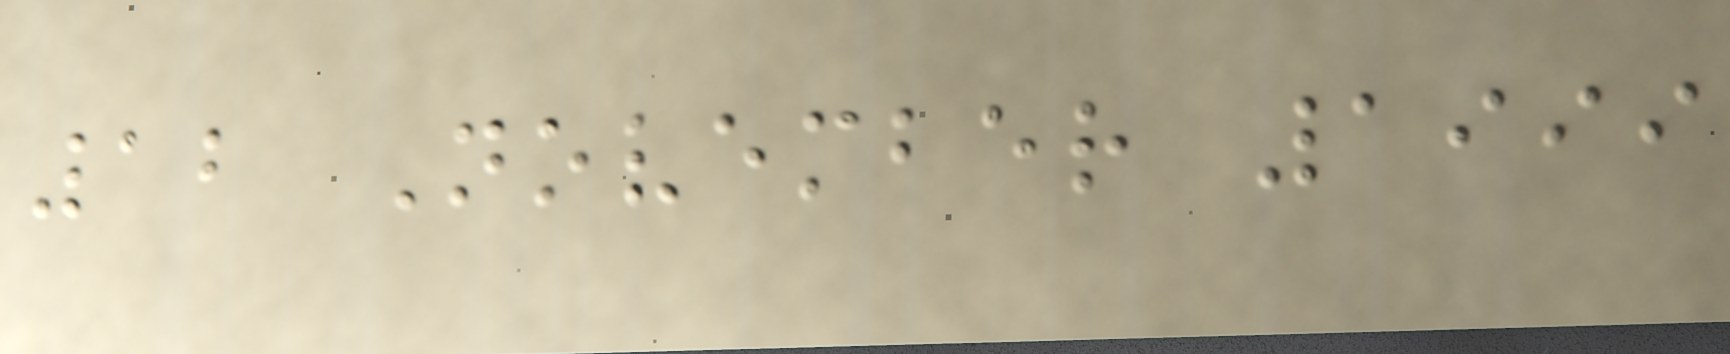12 November 1999
